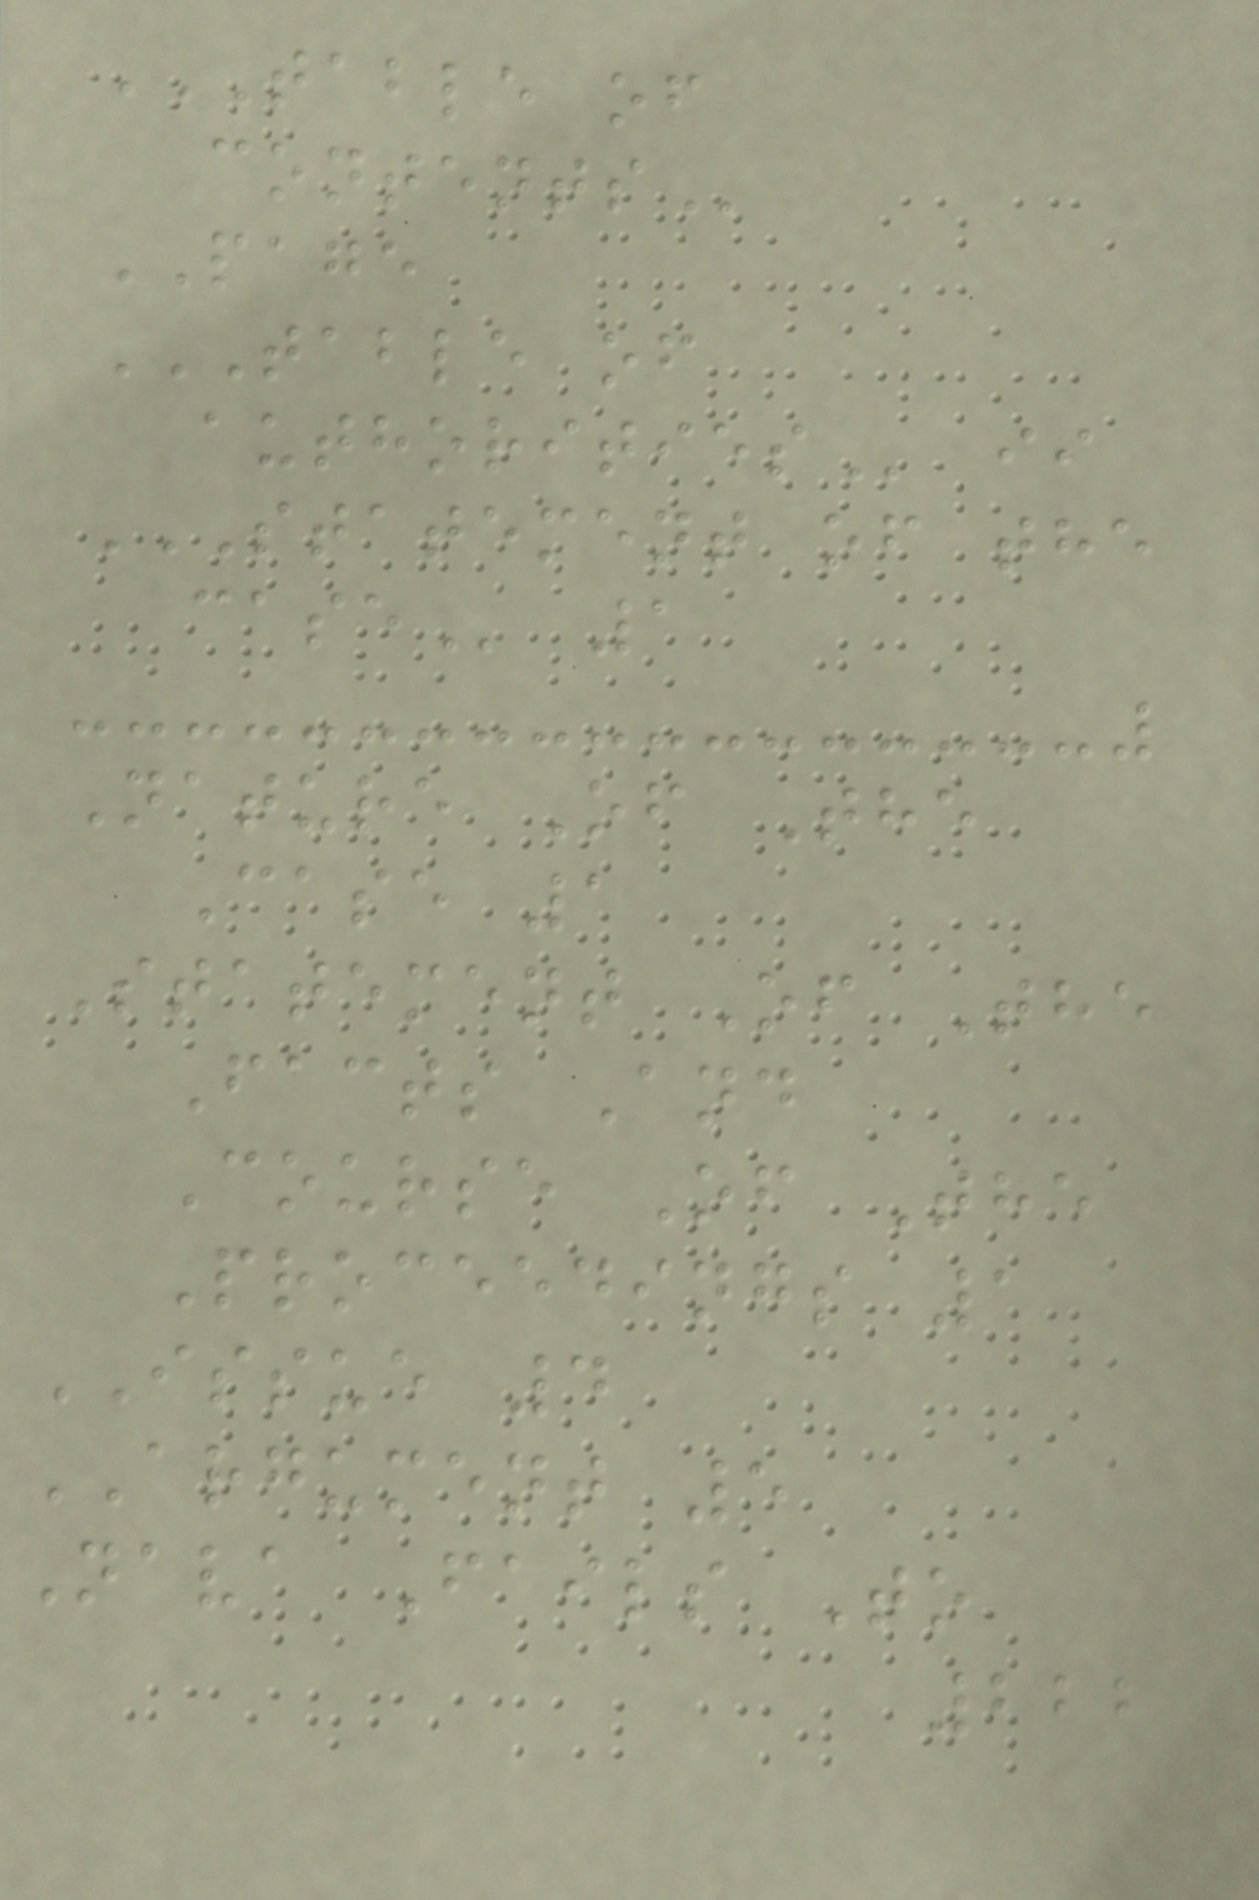TABLE OF
CONTENTS
PAGE
TABLE OF
AUTHORITIES ii
STATEMENT OF THE
CASE 1
Nature Of The
Case 1
Statement Of The
Facts And
Course Of The
Proceedings 1
ISSUE 4
ARGUMENT 5
Nava Fails To
222
